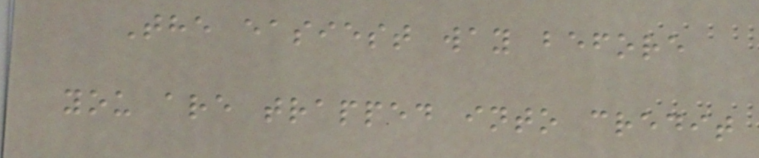The easiest way before
you are trapped into credit
